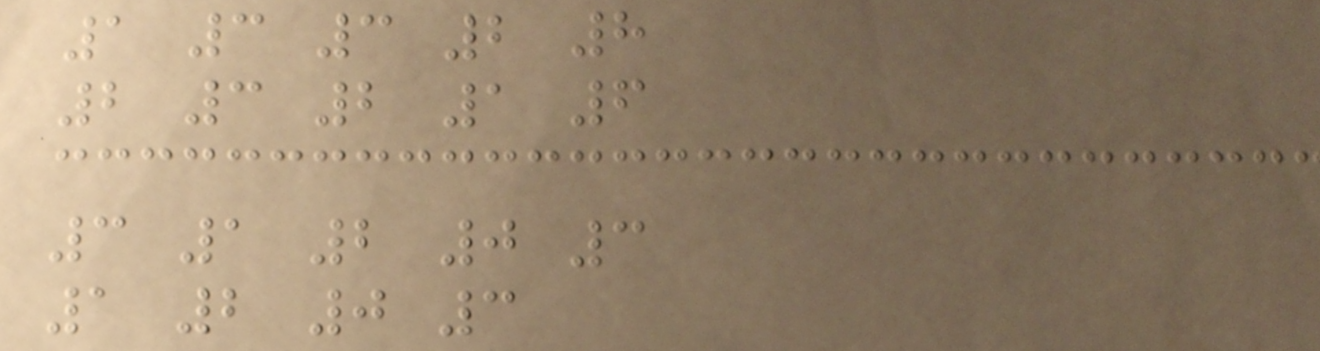1 3 3 2 8
2 3 2 1 6
3 1 2 0 3
1 2 0 3
